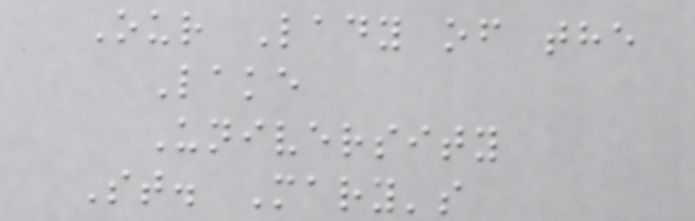Our Lady of the
Lake
University
St. Mary's
